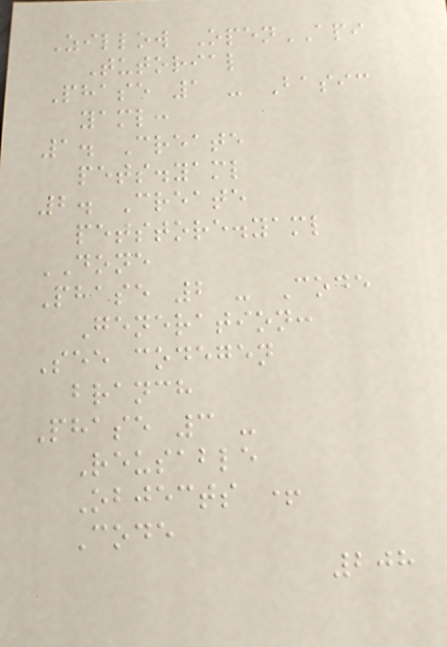Zillow OpenAPI
Tutorial
Phase 1 - Basic
yaml:
1. Create
pets.yaml
2. Create
petstore.yaml
DONE
Phase 2 - Code
Generation:
See codegen
branch
Phase 3 -
Reusable
Objects +
Code
208
